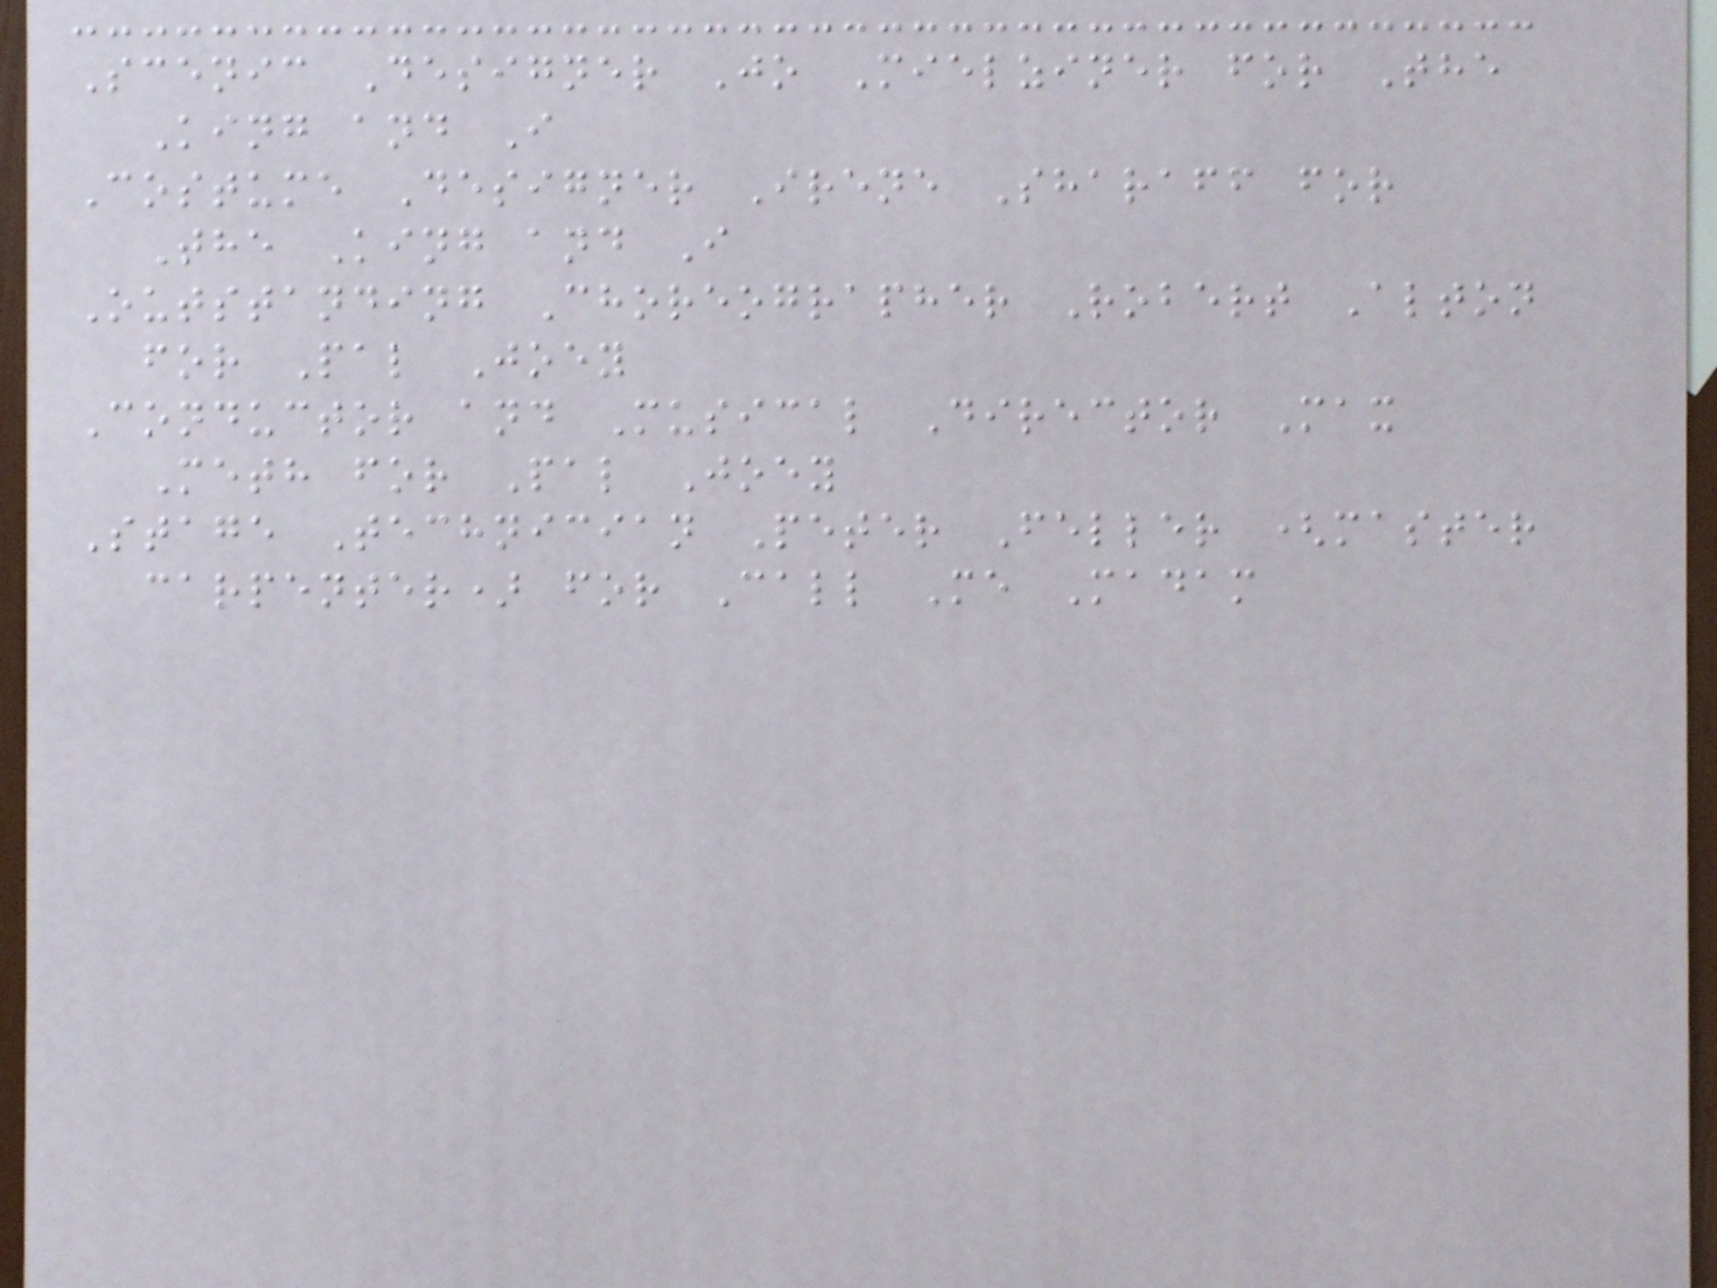Scenic Designer Jo Mielziner for The
King and I
Costume Designer Irene Sharaff for
The King and I
Outstanding Choreographer Robert Alton
for Pal Joey
Conductor and Musical Director Max
Meth for Pal Joey
Stage Technician Peter Feller (master
carpenter) for Call Me Madam
